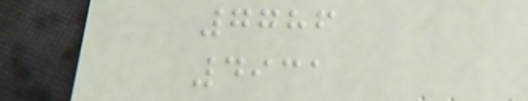7786
4931
